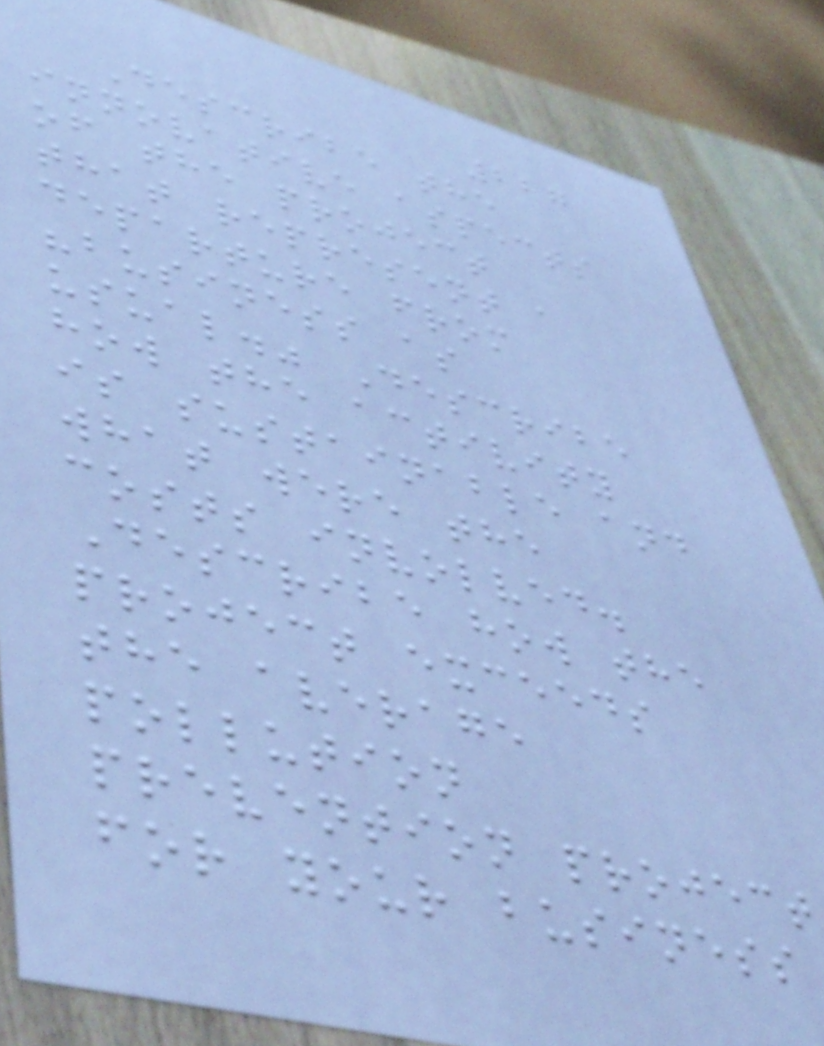227
Describe the
innovative aspects
of the project
that represent a
departure from
"business as
usual." Describe
how the activity
is sustainable and
what were the
costs involved.
Describe how the
project exceeds
the average
pollution
prevention project
for your business
